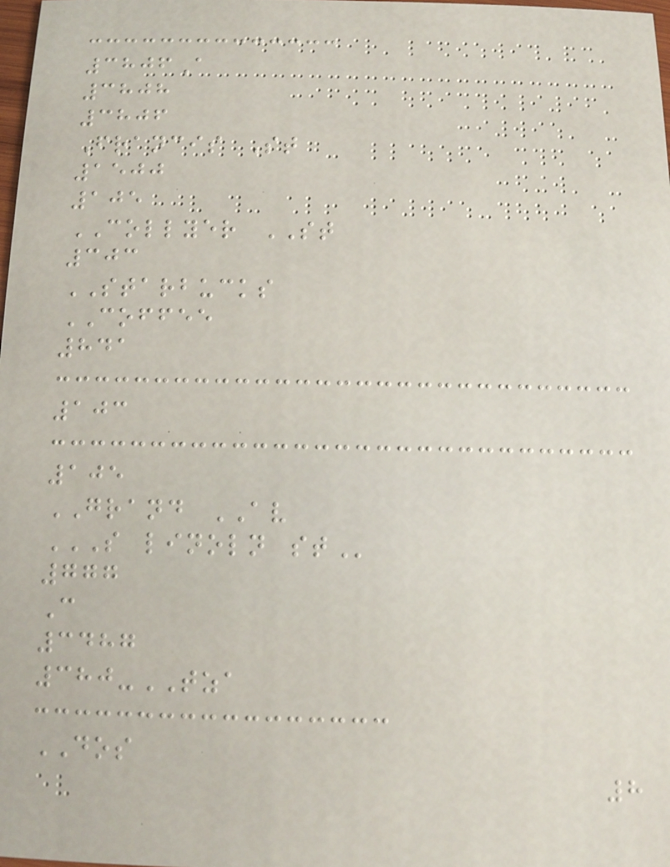3806A
3808
3806
Francis St
1500
105
COLLYER ST
303
STARBUCKS
COFFEE
841
103
105
GRAND AV
S LINOLN ST
777
C
3487
380-TZA
DOS
8
